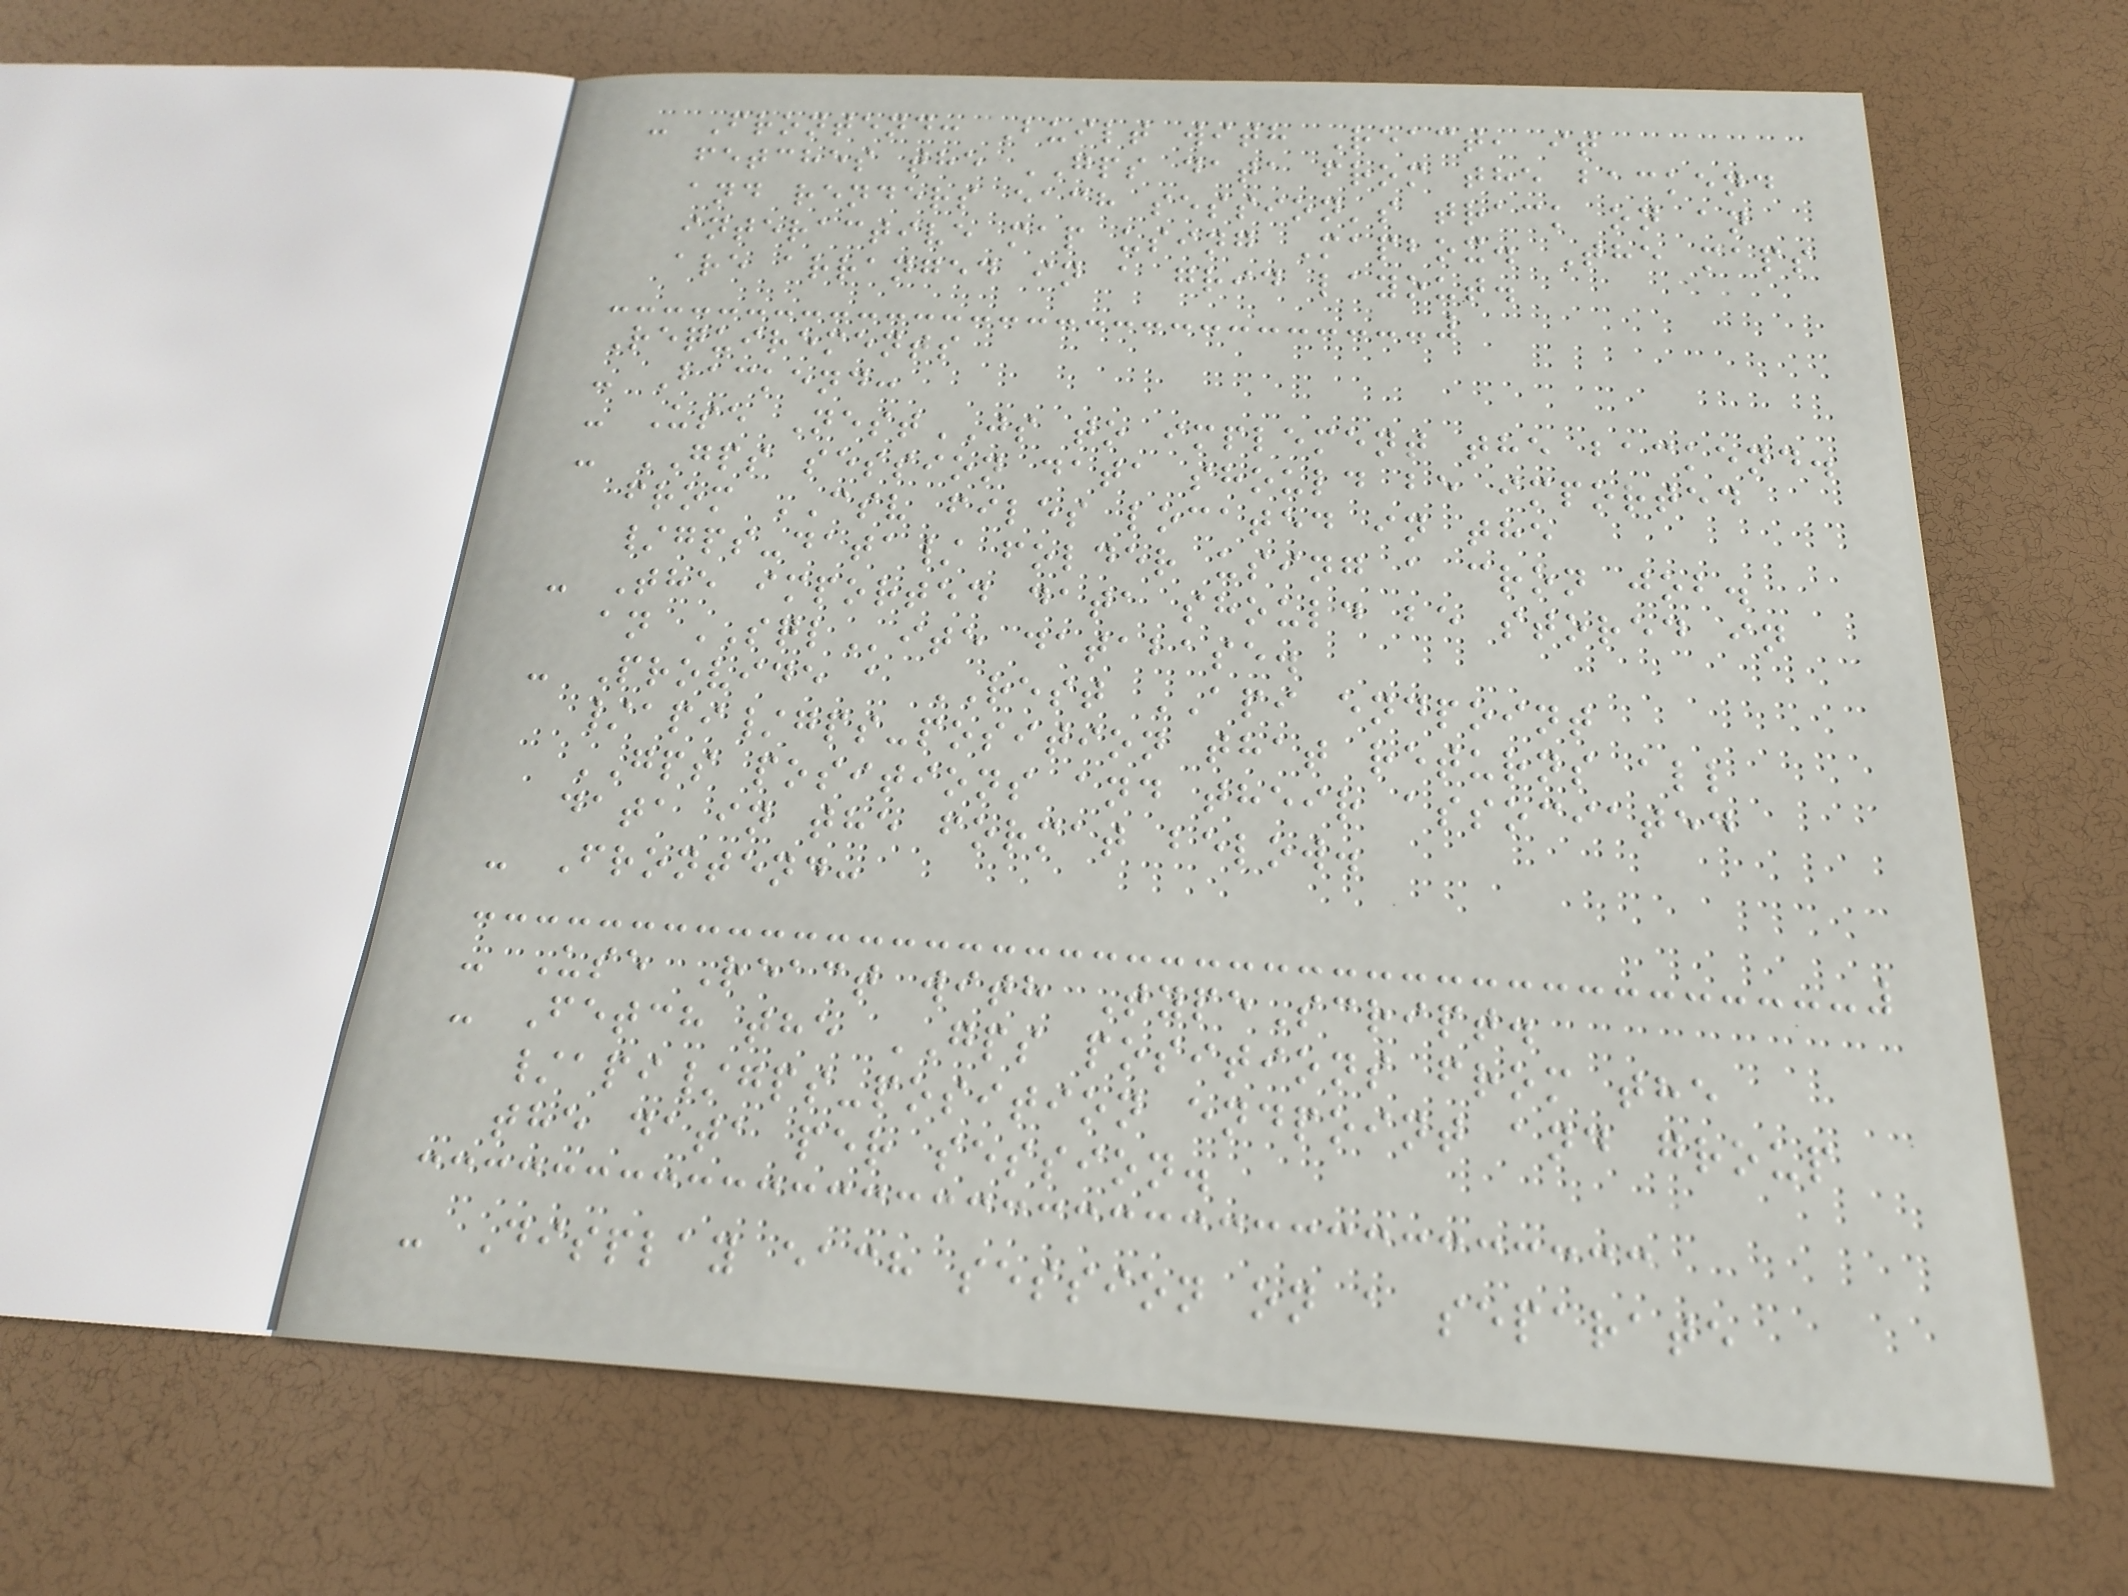- Frontend: Built with React, it
fetches the GPS data from the backend
and renders each session's track on an
interactive map using Mapbox. The maps
are arranged in a grid layout.
Requirements
- Backend:
- Use NestJS to implement the backend.
- GPS session data should be imported
from CSV files located in the
/gps-data/ folder using a cron job.
- The imported data should be stored in
an SQLite database.
- Provide a REST API endpoint
/api/gps-position that returns all
GPS positions and their associated
data in the format below.
- Frontend:
- Use React with TypeScript.
- Fetch the GPS positions from the
/api/gps-position endpoint and group
the data per session.
- Display each session on a separate
